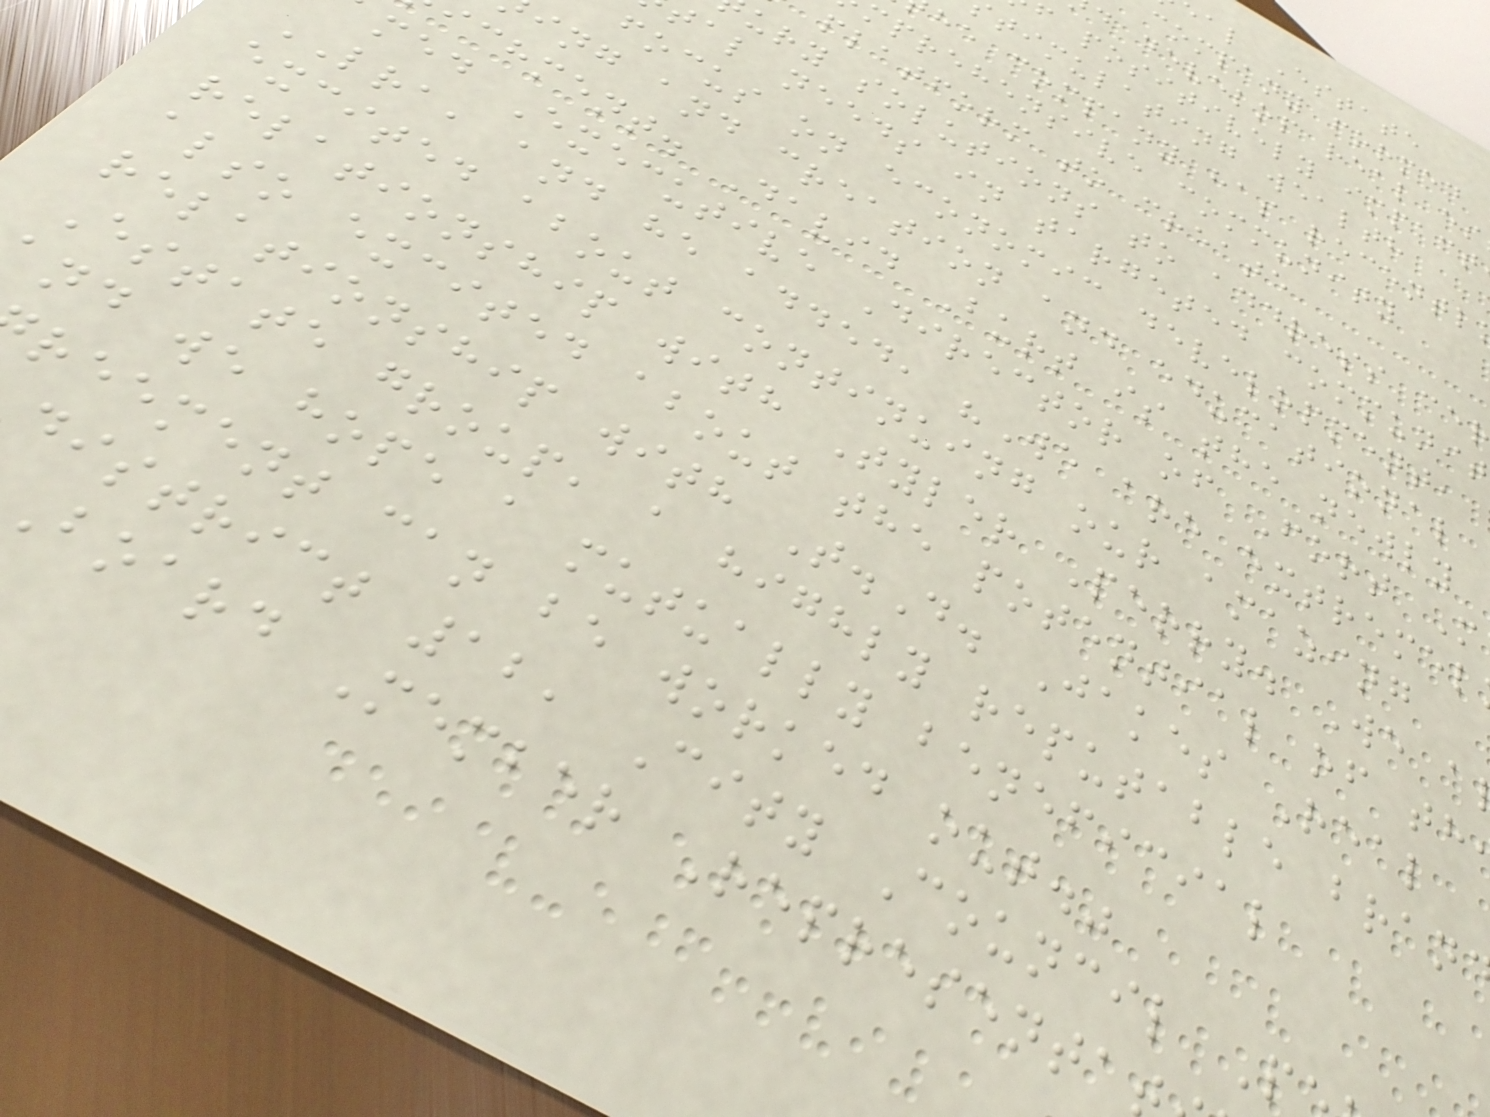al Estate
company formed
d develop real es
f positively impact
timulating wealth
he company has recentl
mprehensive community
platform to create
ury solutions to address ce
tal needs in targeted communit
focus on economic development,
ing and creation and educational
ichment. David Burt is the newly
med Executive Director of Fort M
LRA, and he added, "We are extremel
excited about continuing our amazing
relationship with Tyler Perry. We a
also excited about the potential of th
relationship with T.D. Jakes Real
Estate group, a highly reputable bran
nd we hope a mutually beneficial
reement can be worked out."
district 12, City Council P
board Member Representa
